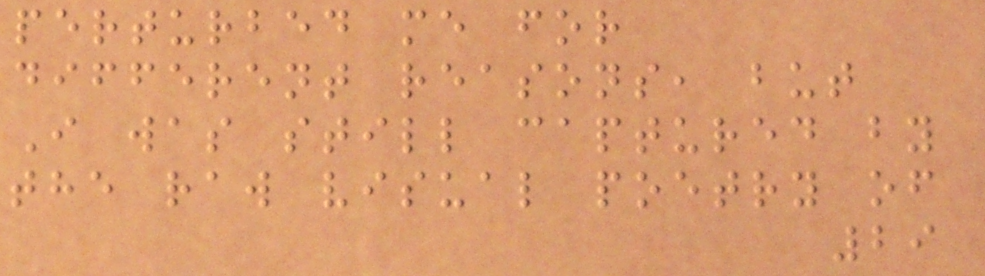perturbed me for
different reasons, but
I was still captured by
the raw visual poetry of
29
